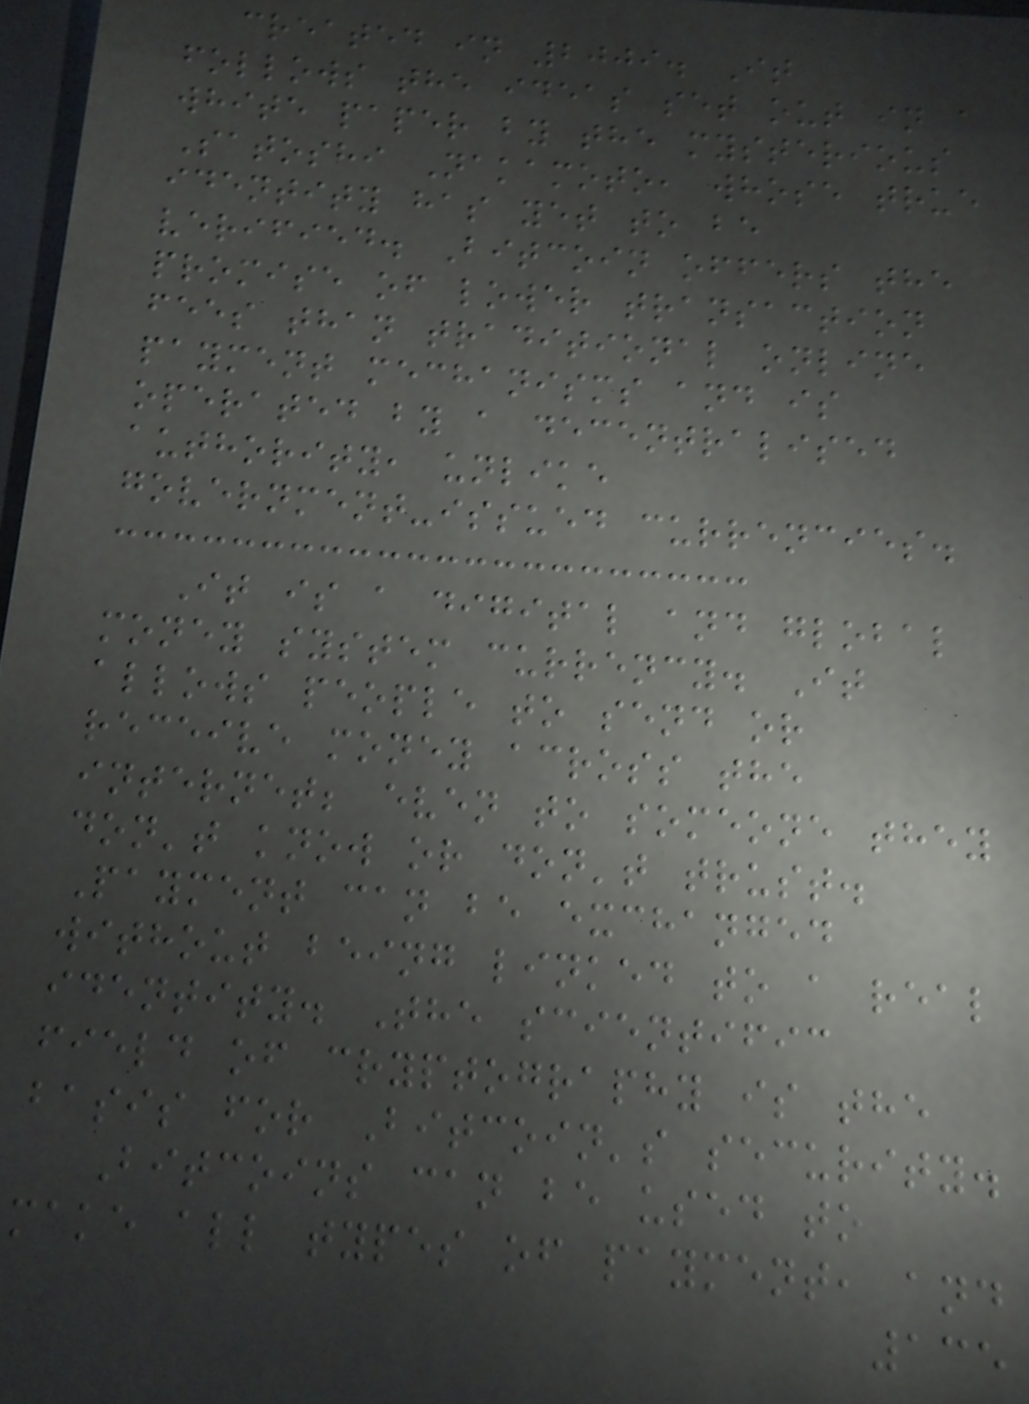created in 2009. It
follows the ideas set out in a
white paper by the mysterious
Satoshi Nakamoto, whose true
identity has yet to be
verified. Bitcoin offers the
promise of lower transaction
fees than traditional online
payment mechanisms and is
operated by a decentralised
authority, unlike
government-issued currencies.
It is a digital and global
money system currency. It
allows people to send or
receive money across the
internet; even to someone they
don't know or don't trust.
Payment can be exchanged
without being linked to a real
identity. The scientific
field of cryptography is the
basis for Bitcoin's security.
Bitcoins can be used to
make all types of payment, and
135
